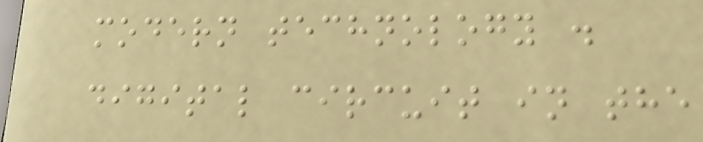modern technology .
digital circuit in the
